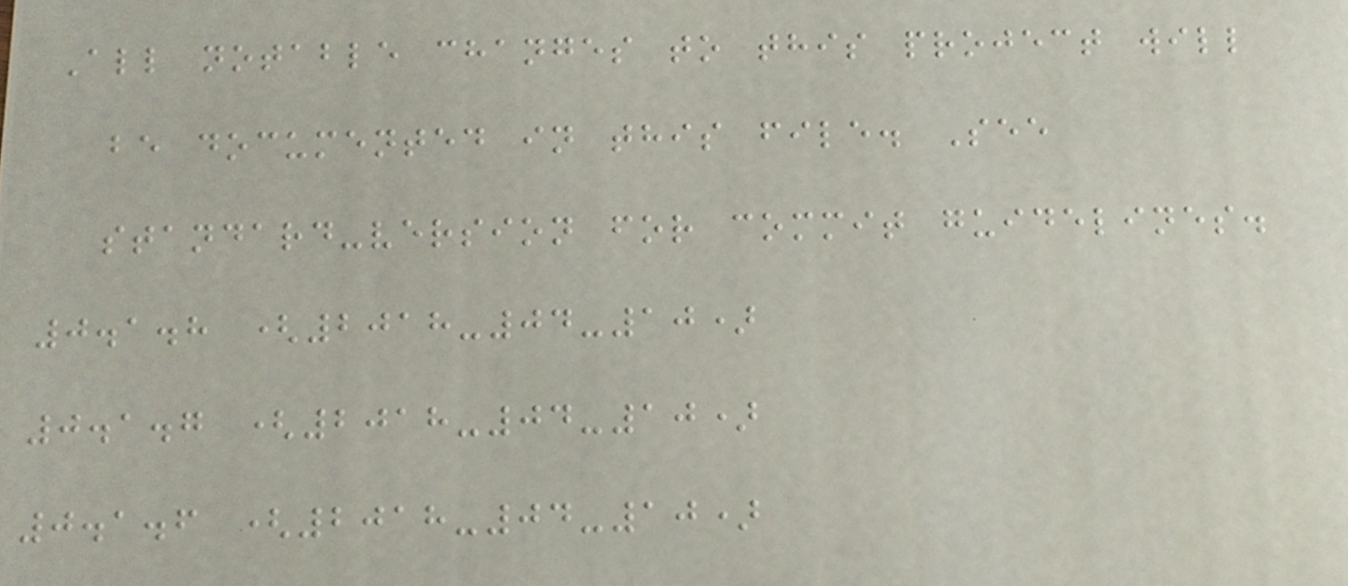All notable changes to this project will
be documented in this file. See
standard-version for commit guidelines.
0.1.8 (2018-04-10)
0.1.7 (2018-04-10)
0.1.6 (2018-04-10)
